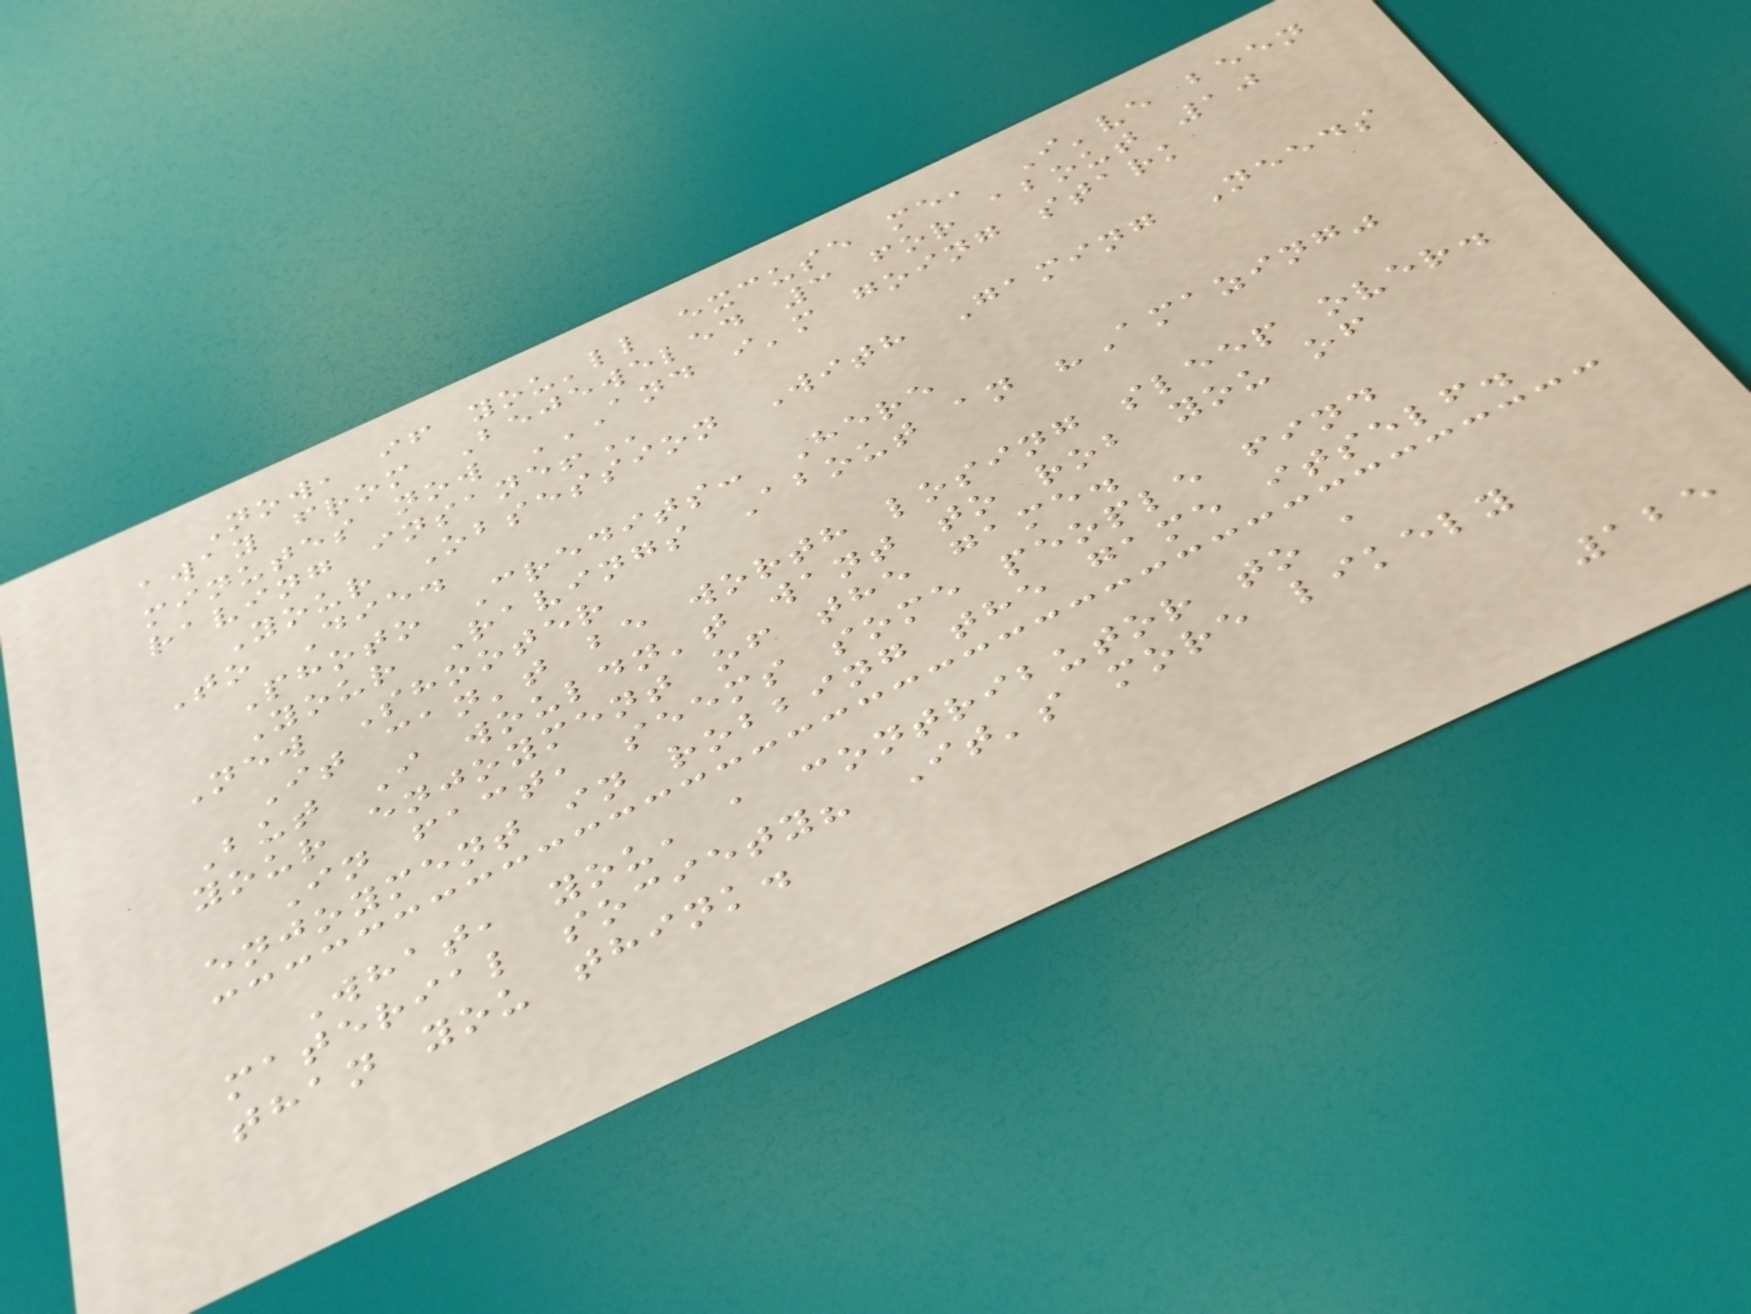Now, if you'll excuse me, I've been
away from Bejeweled 3 for about 10
minutes now AND I'M GOING STARK
RAVING INSANE!
Your Obsession With Gaming Needs
To Die.
Photo Credits: Here
Your Ravings About an "Amazing"
New Shooter
It can't be worth losing sleep over.
But I wouldn't want to rob you of
your enjoyment of the game.
In fact, seems some people find
enjoyment in robbing the game itself.
What, you, a contributor to a
material society? It's more likely
than you think.
125
